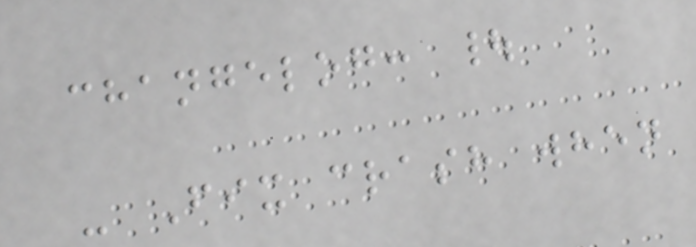changelog: |
- Fix crash when
